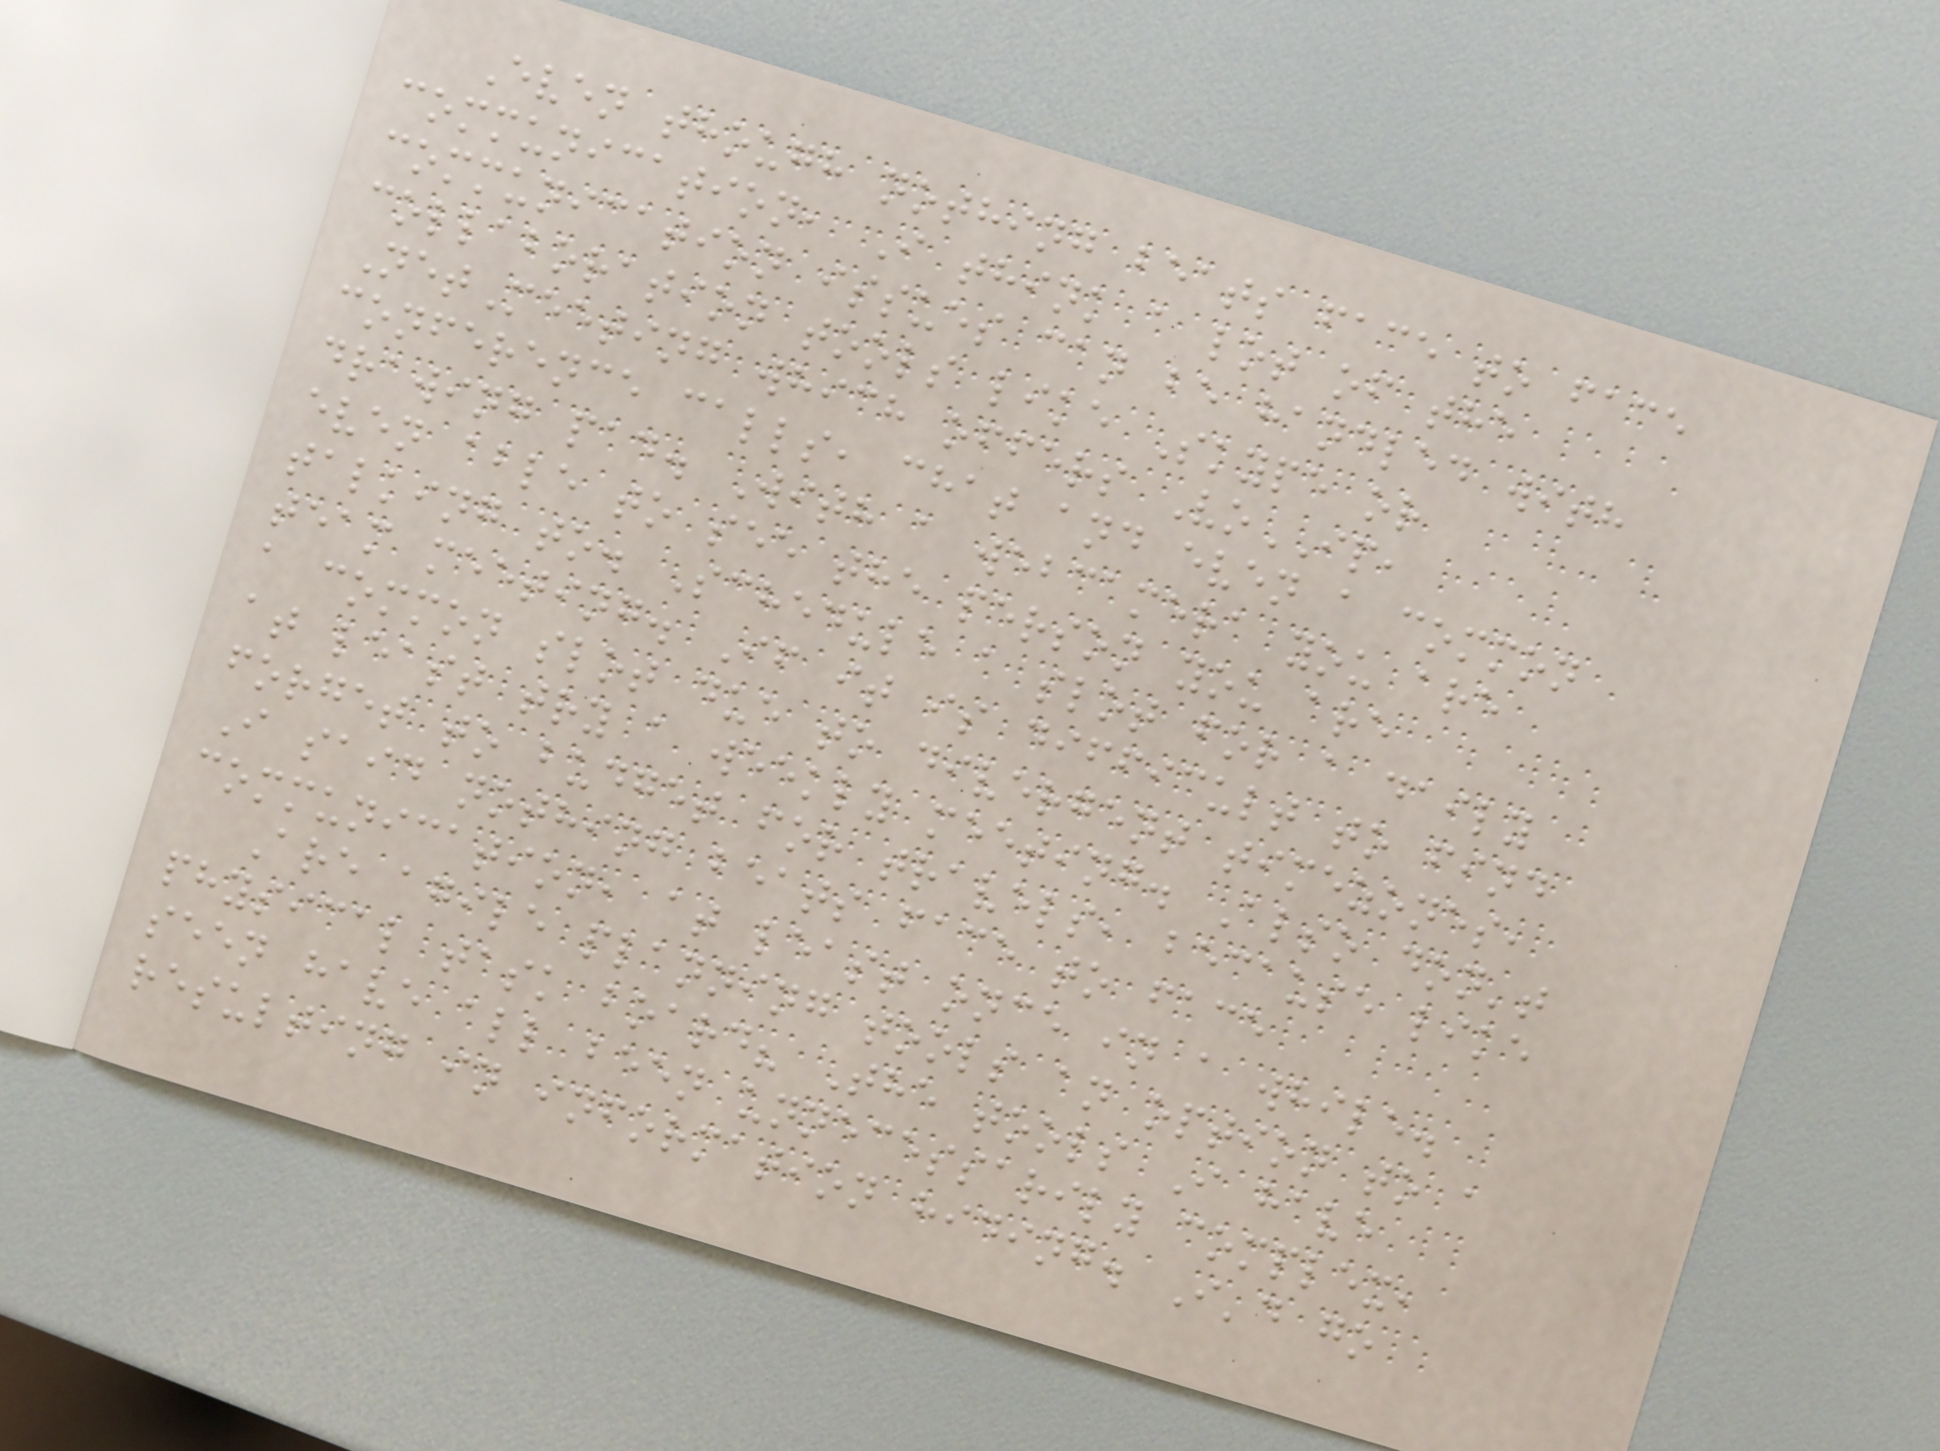Even though nothing beats face to face
communication, I think a lot of the
communication issues can be handled with
collaboration tools like Skype or
NetMeeting which offers VoIP,
conference calls, chat and even a common
drawing pad. With a webcamera you are
even able to see the person you are
talking to. Schedule a slot for a daily
team meeting. If it is difficult to find
a common slot due to divergent timezones,
at least try a weekly meeting. Also don't
forget to budget for travels, because like
I said nothing beats face to face
communication, at least once in a while.
Are agile planning tools an option to a
physical task board? The tools I have
seen have all been unnecessarily complex,
resulting in information hiding. I'd go
